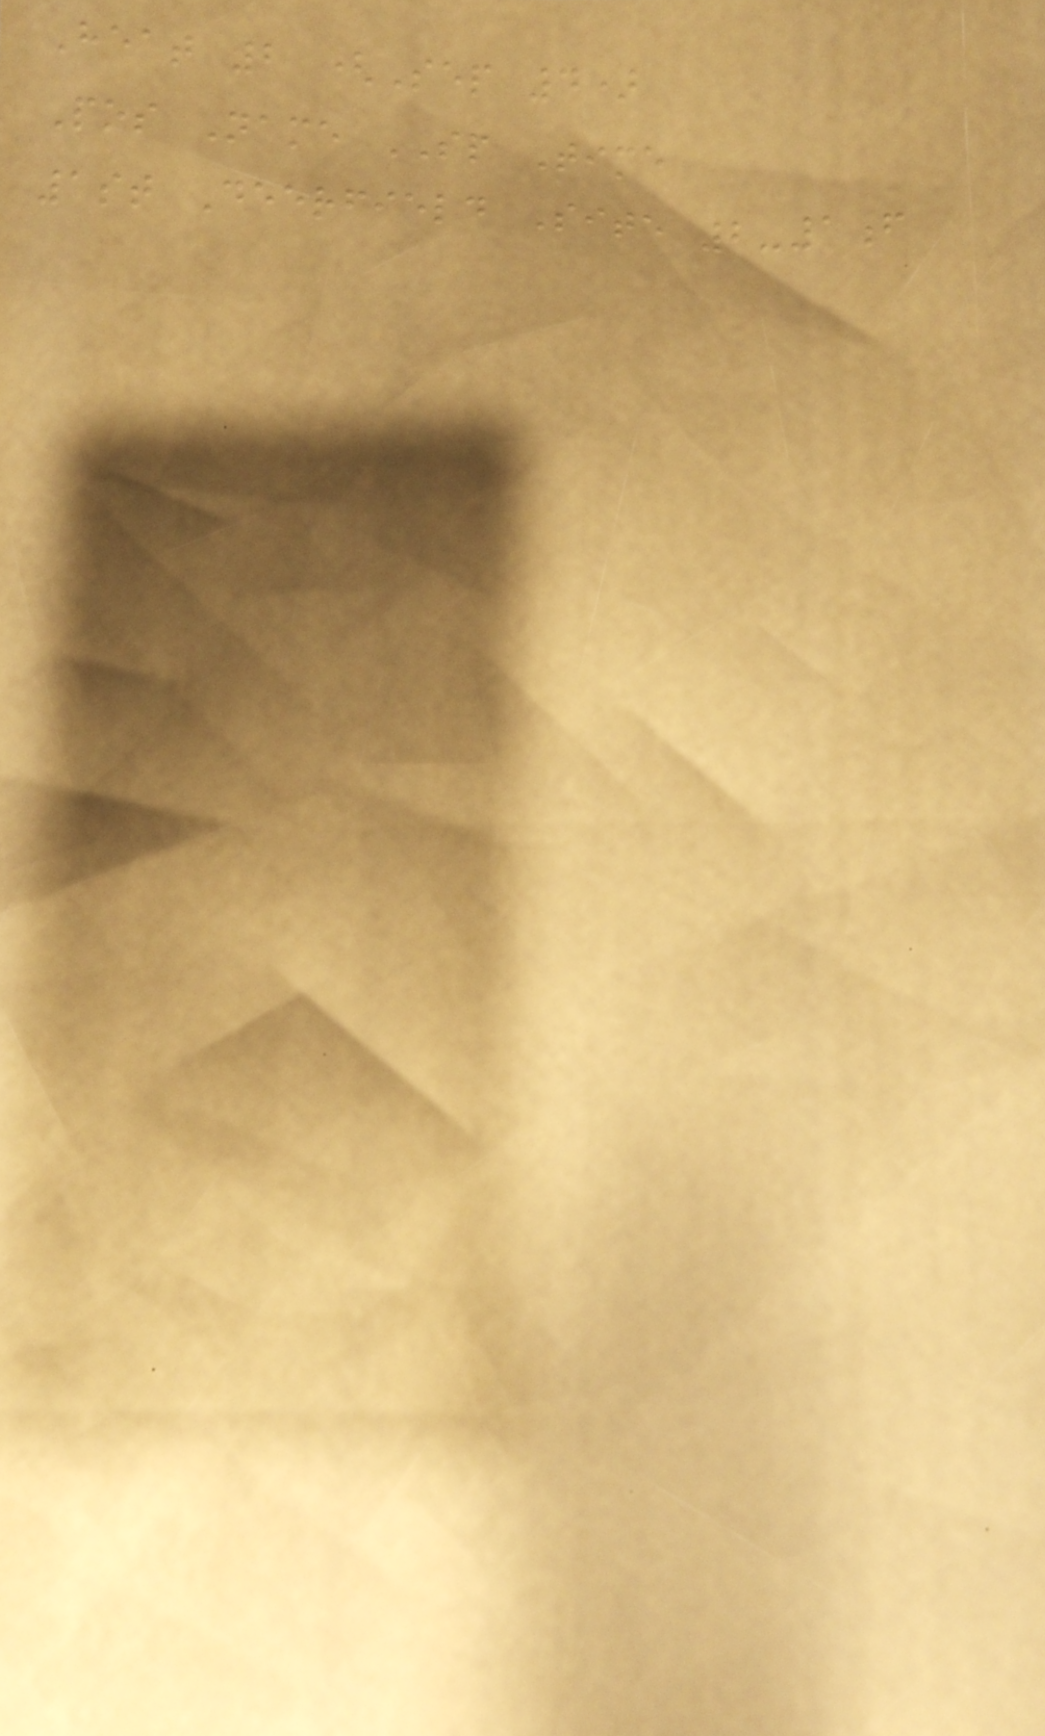Heat 2 (Sep 4)
Pos Name SP Time
1st Deerfield Site 2-1f
